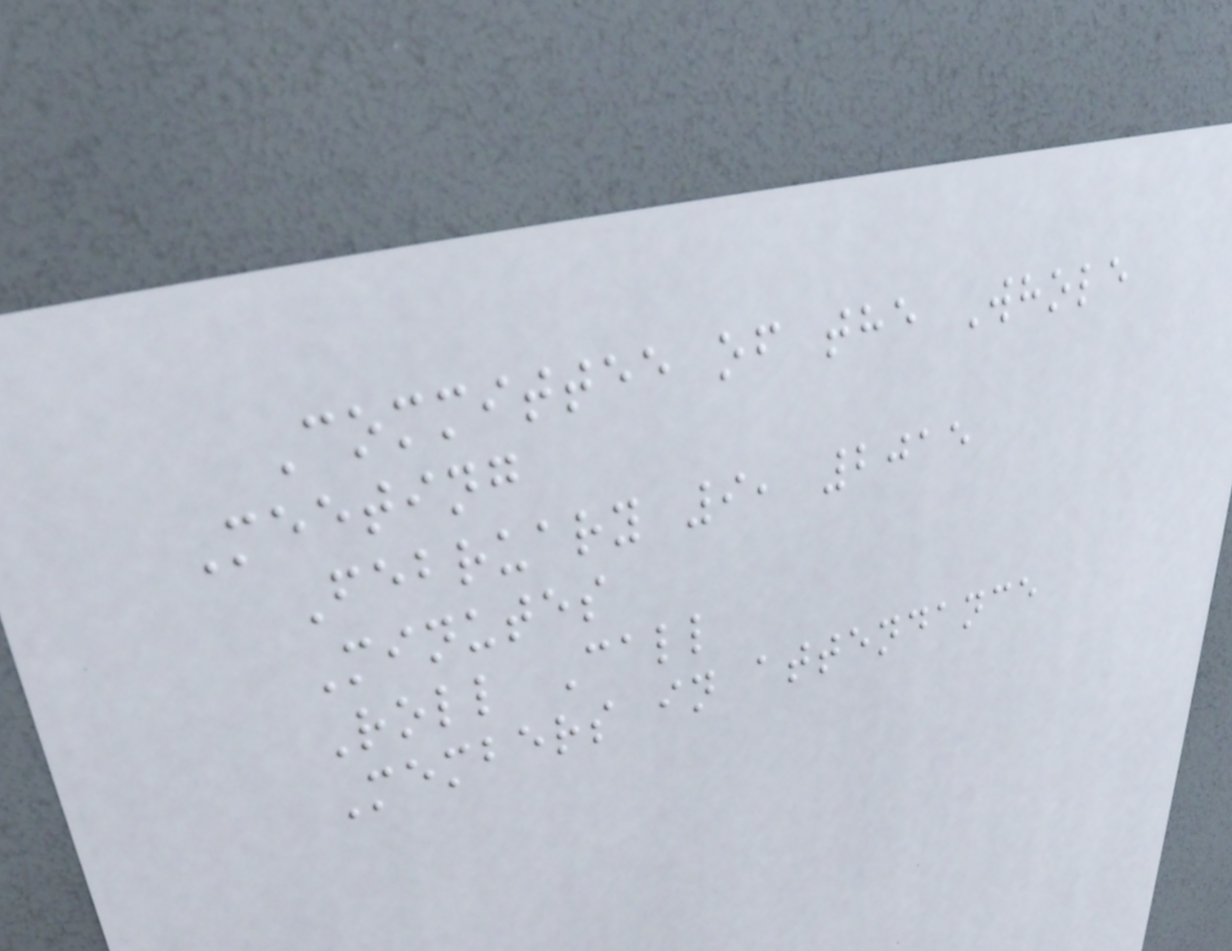Committee of the Whole
Meeting
February 9, 2015
Minutes
Roll Call
Members in attendance
